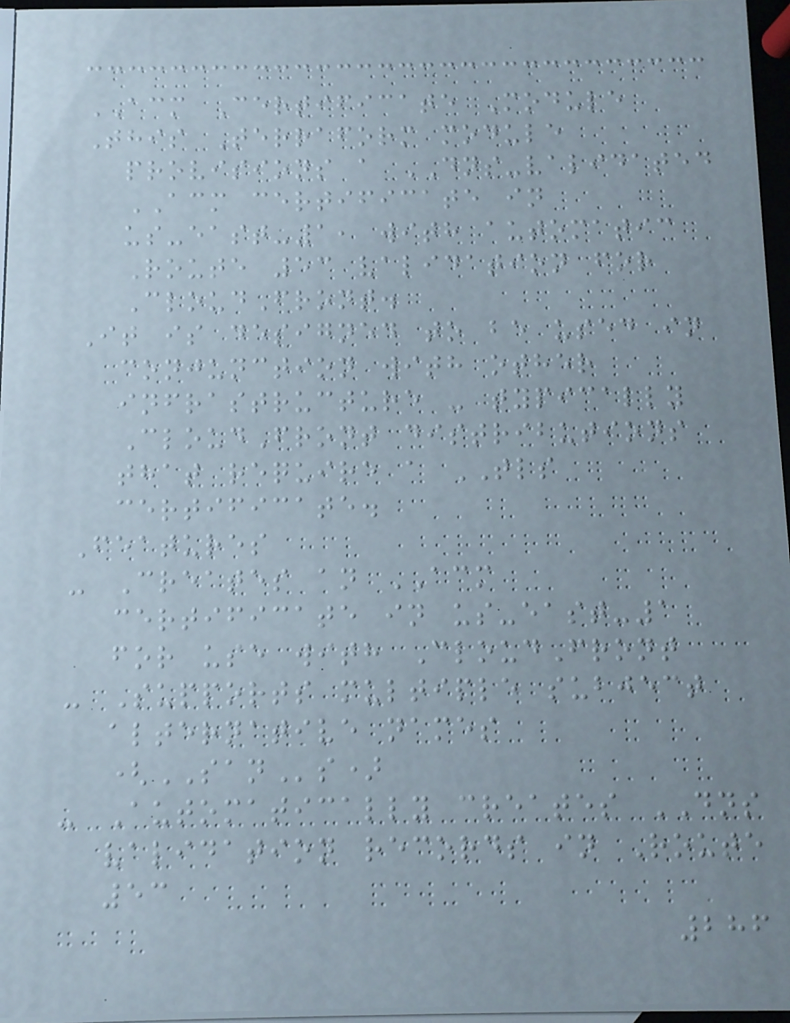ACM Certificate Module
This Terraform module
provisions a DNS-validated
ACM certificate in
us-east-1, with automatic
Route 53 validation for
CloudFront.
It is designed to be used in
conjunction with other
infrastructure - typically
CloudFront distributions
that require a TLS
certificate.
Features
- Creates an ACM
certificate in us-east-1
for use with CloudFront
- Supports multiple subject
alternative names
(SANs)
- Automatically creates DNS
validation records in Route
53
286
